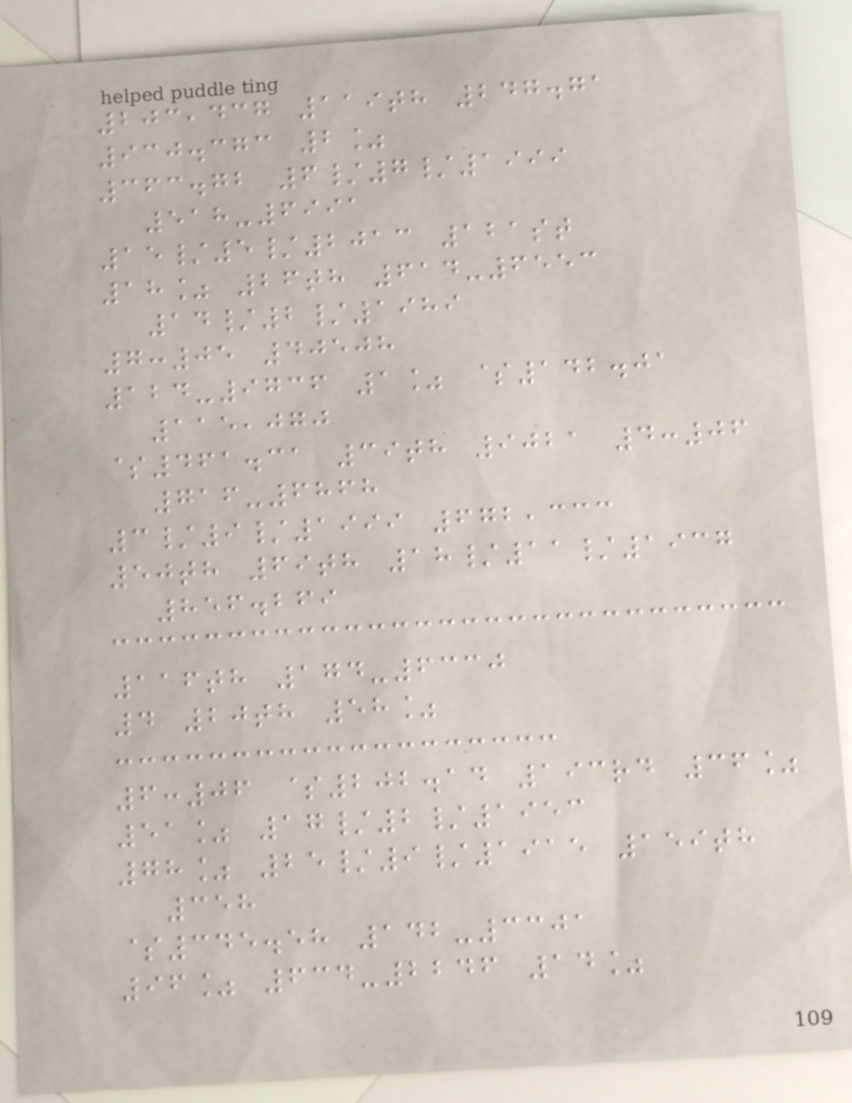203,437 119th 247.71
930.373 2%
363.72 6/7/1999
518-6991
15/5/2013 121st
18% 26th 614-6553
14/2/1989
7:05 40508
124-9736 1% $142.01
115,070
$461.31 39th 9021 4:06
716-6868
3/9/1999 672,333
50th 69th 18/11/1937
856.269
116th 174-6330
4 20th 58%
6:06 $202.14 193rd 36%
51% 17/2/1953
78% 25/9/1915 159th
358
$345.58 142-3301
96% 634-2246 14%
